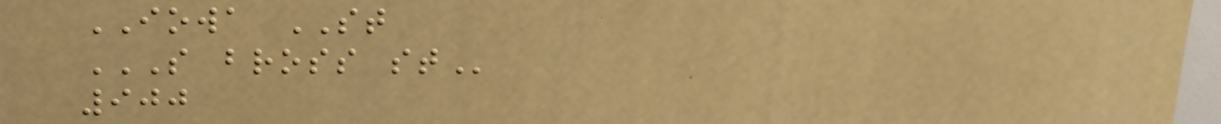IOWA ST
S BROSS ST
900
